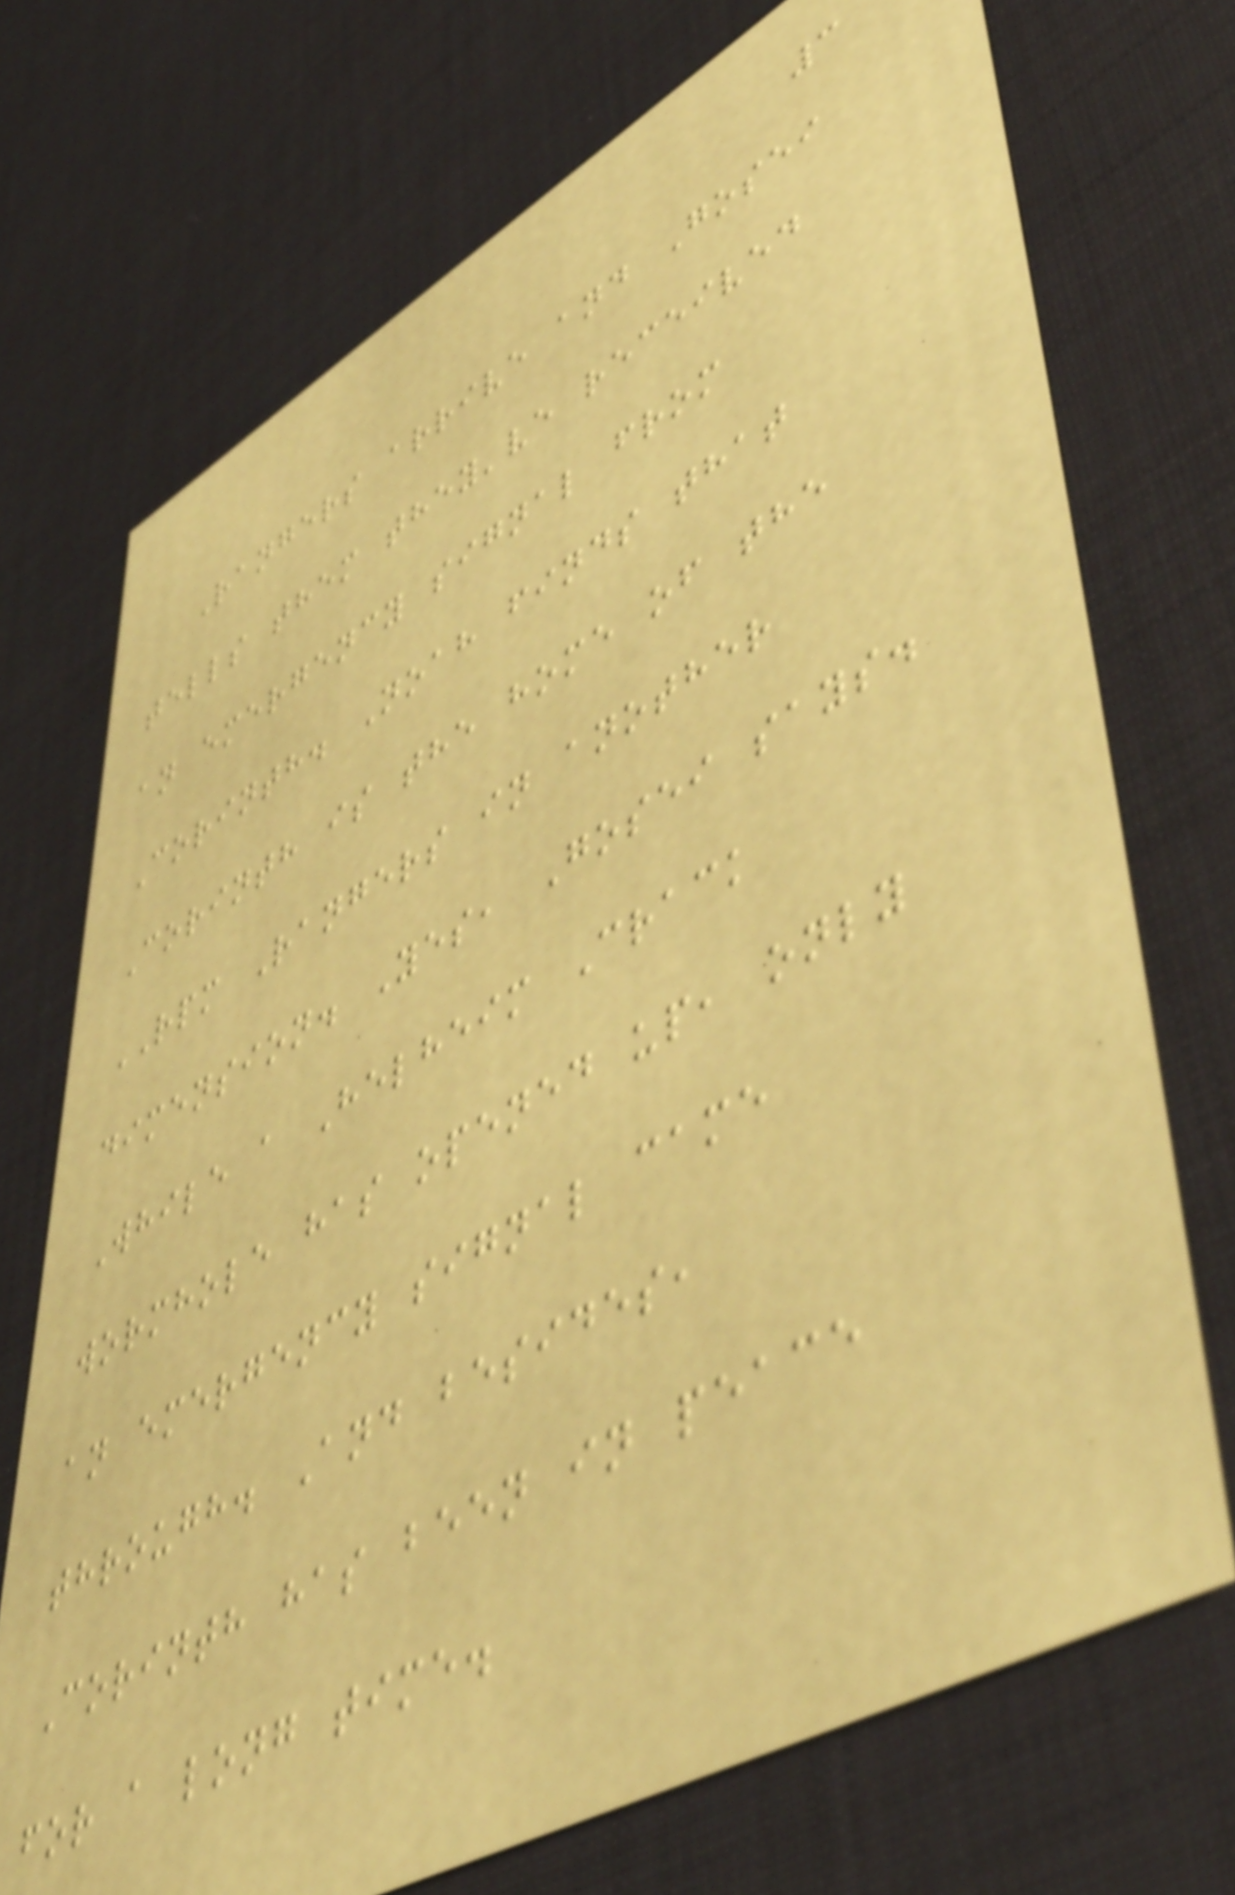3
Rangers arrive and Gosei
tells them they've received
an emergency signal from
Corinth. Noah finds that
Corinth is the home of the
RPM Rangers in another
dimension. Yes, Gosei says.
While a Helheim Crack
wormhole has opened up, only
an emergency signal came
through. And besides,
Corinth has been in peace
for a long time.
